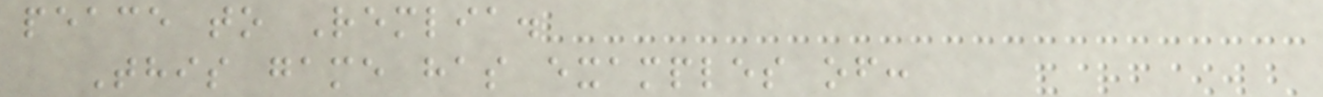peace to Remlia.
This game has examples of:
